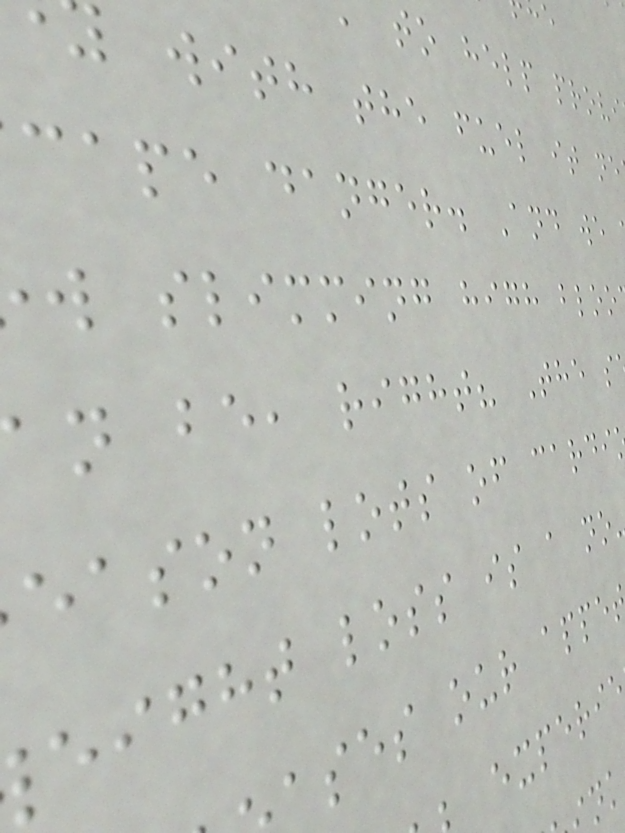to help provi
with the fuel it ne
cape danger. And we
w slimming high bloo
n be, right? The s
eason lots of cardi
eight loss is a no
ases our appe
experie
